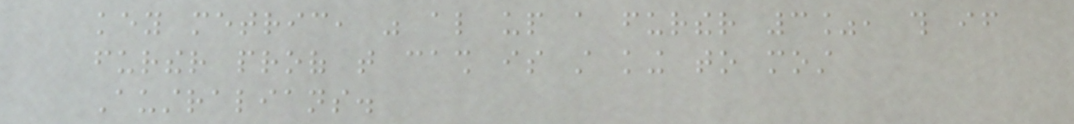key metric, was also up a further 3%, this if
further proof that cash is still king to most
Australians.
